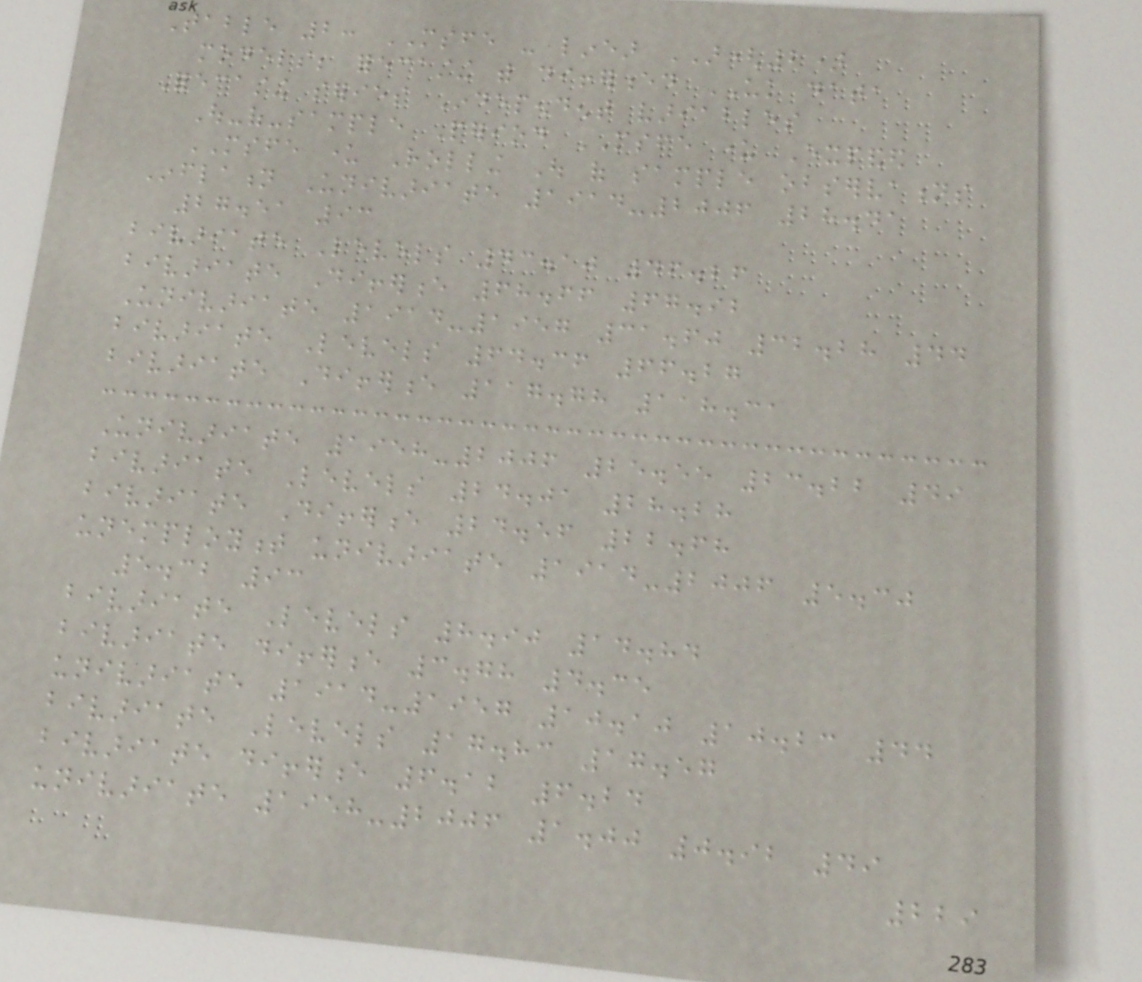Table 2: MSFE - linear AR(2)
models; forecasting with differenced UK data
Forecasting series Independent variables
Out-of-sample Period MSFE under Expanded
MSFE under Rolling Out of sample observations
Inflation Univariate 1914-2006 28.41
27.51 93
bivariate Levels 43.10 46.26
bivariate Difference 68.66 67.92
Univariate 1914-1957 31.60 32.28 44
bivariate Levels 64.36 66.27
bivariate Difference 117.78 118.31
Univariate 1958-2006 25.55 23.22 49
bivariate Levels 24.01 28.28
bivariate Difference 24.56 22.68
unemployment univariate 1914-2006 5.30
5.32 93
bivariate Levels 8.90 14.84
bivariate difference 3.78 4.35
univariate 1914-1957 10.10 10.23 44
bivariate Levels 17.83 17.57
bivariate difference 6.12 6.24
univariate 1958-2006 1.00 0.92 49
229
